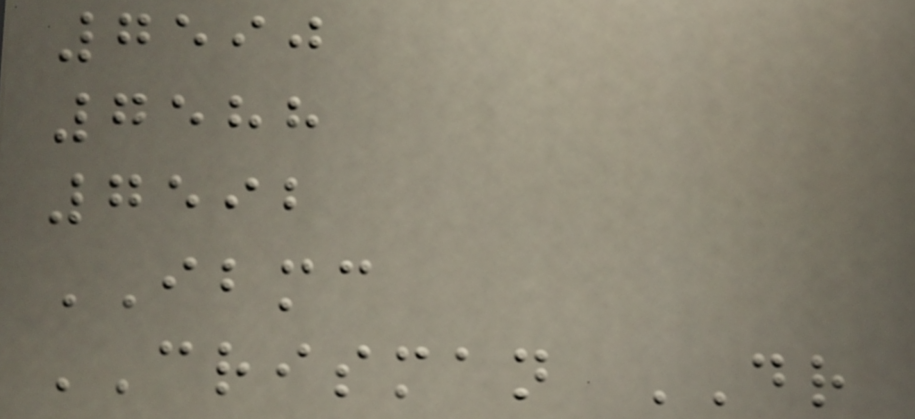7590
7588
7592
IBMC
CRISMAN DR
